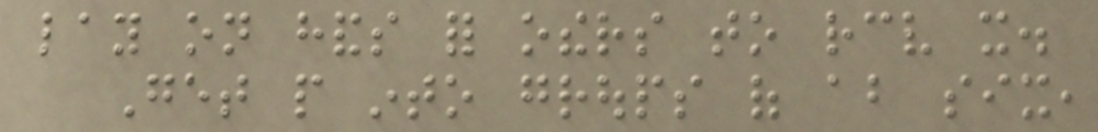lay on hands for others to receive it.
Get people into groups of about six,
